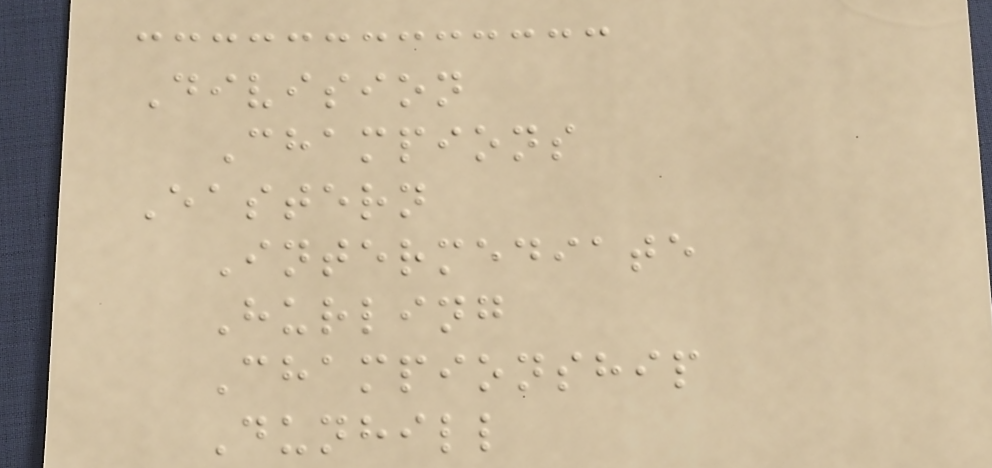Division
Champions
Eastern
Intermediate
Hurling
Championship
Dunhill
